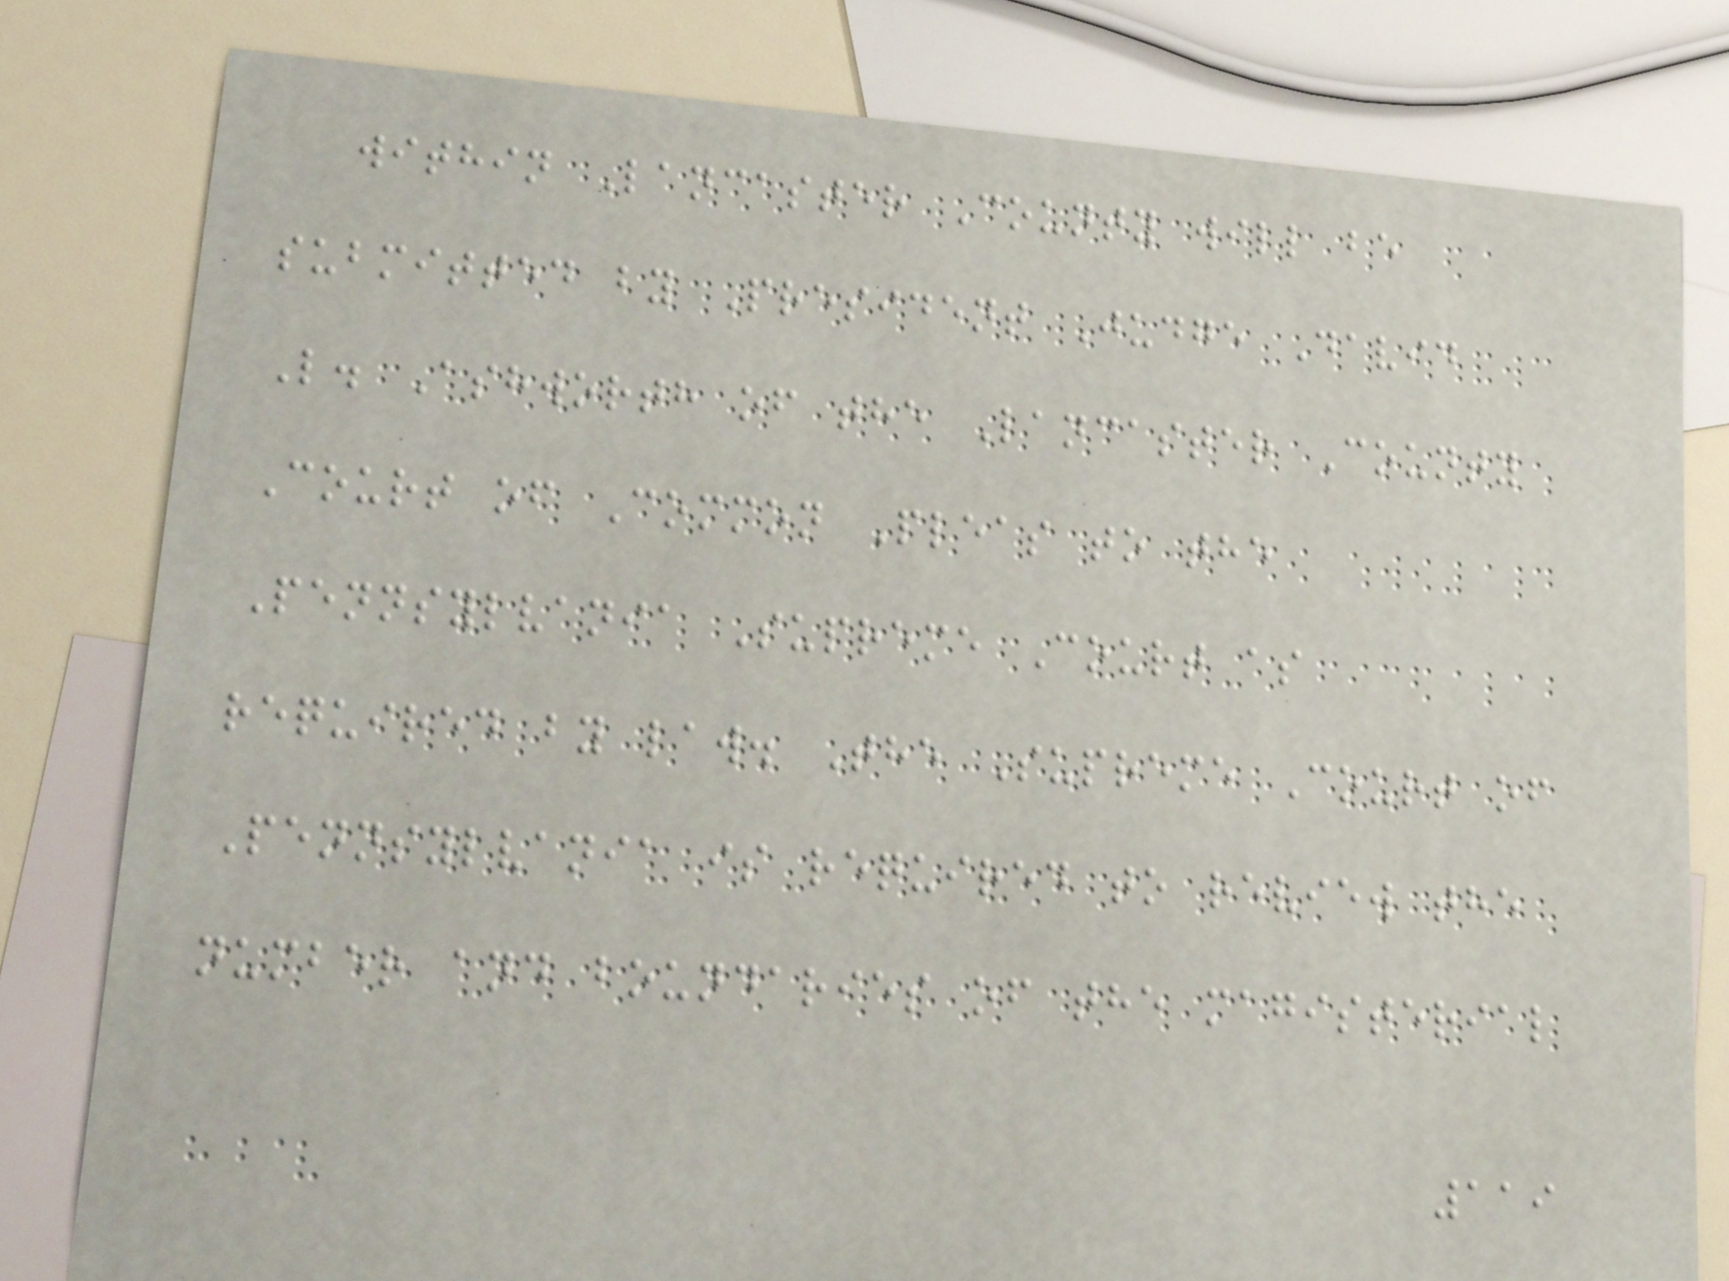within Lancaster County will be
submitted by President Judge David
L. Ashworth of the Lancaster County
Court of Common Pleas to the
Pennsylvania Supreme Court as
required by law. The Supreme Court of
Pennsylvania is required to review the
number and boundaries of the magisterial
119
